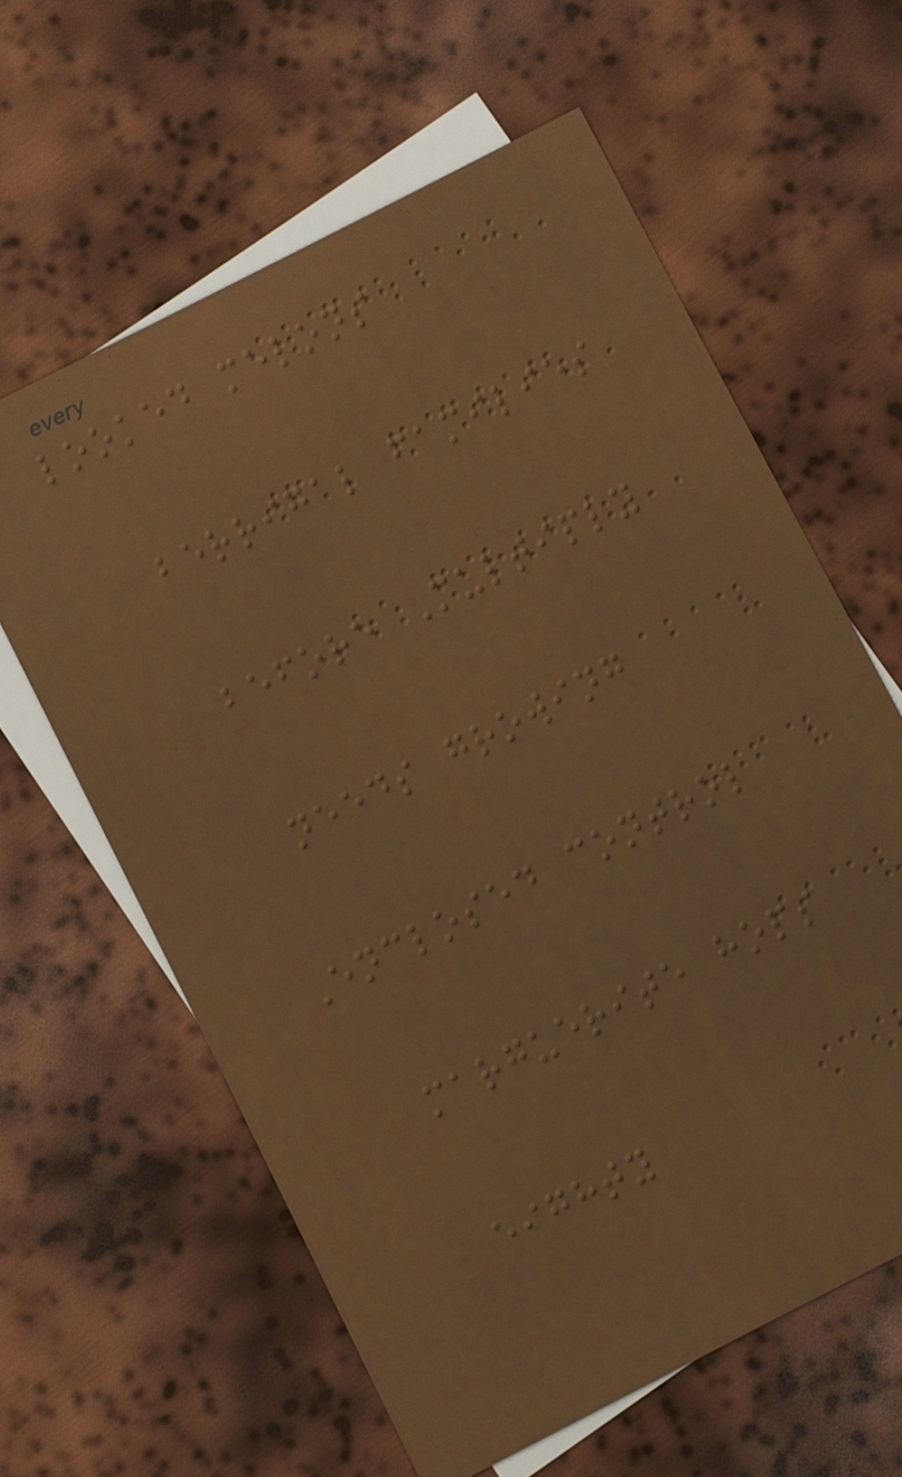looked melons
berrigal families
before Multiply
needs growing
Enclosed control
marguerite hops
eighty
